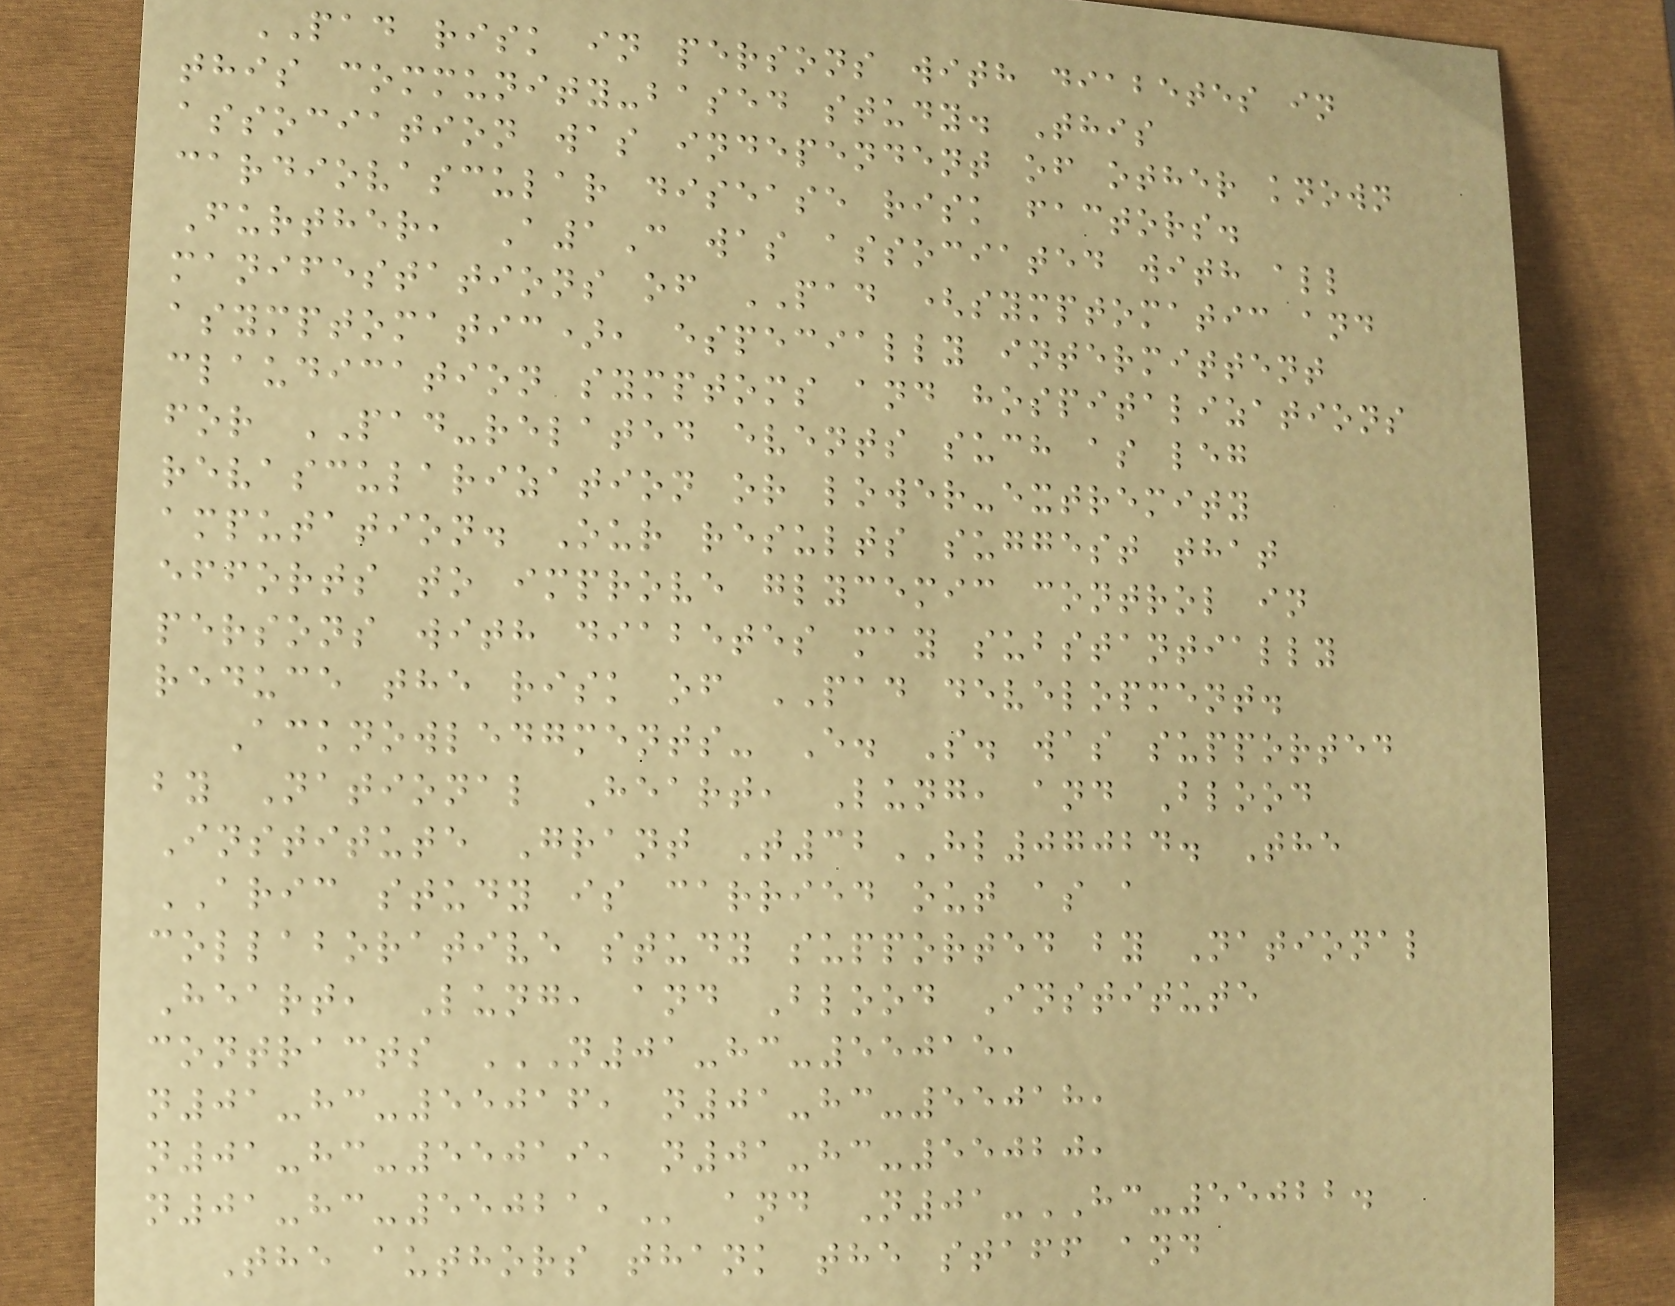PAD risk in persons with diabetes in
this community-based study. This
association was independent of other known
cardiovascular disease risk factors.
Further, A1C was associated with all
manifestations of PAD (symptomatic and
asymptomatic), especially intermittent
claudication symptoms and hospitalizations
for PAD-related events such as leg
revascularization or lower-extremity
amputation. Our results suggest that
efforts to improve glycemic control in
persons with diabetes may substantially
reduce the risk of PAD development.
Acknowledgments- E. S. was supported
by National Heart, Lung, and Blood
Institute Grant T32HL07024. The
ARIC study is carried out as a
collaborative study supported by National
Heart, Lung, and Blood Institute
contracts N01-HC-55015,
N01-HC-55016, N01-HC-55018,
N01-HC-55019, N01-HC-55020,
N01-HC-55021, and N01-HC-55022.
The authors thank the staff and
